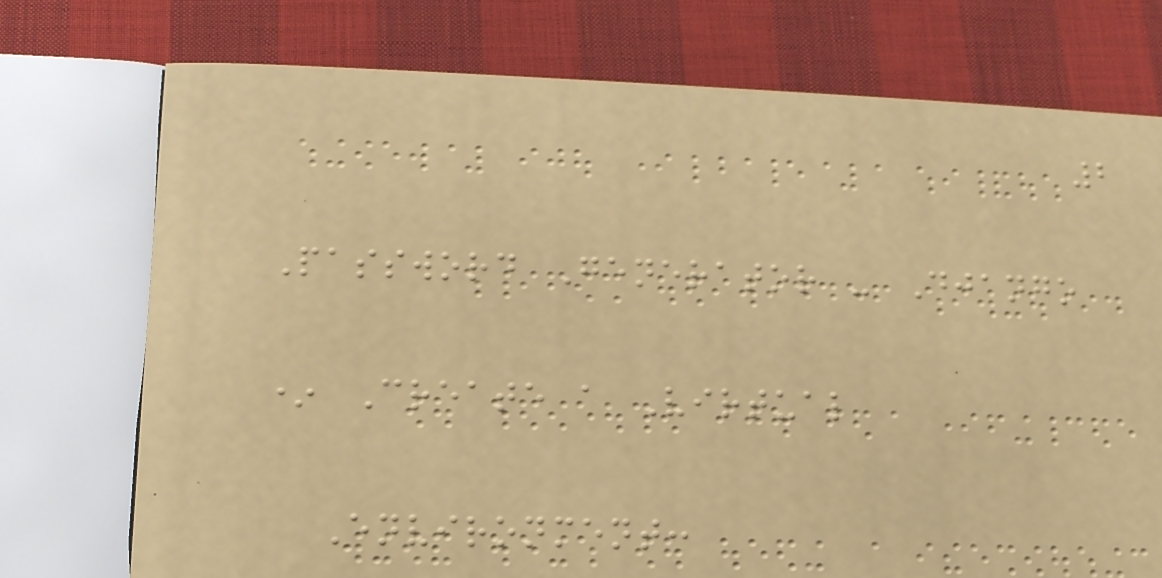2
Password Generator - Django
* Create a Virtual
Environment:
